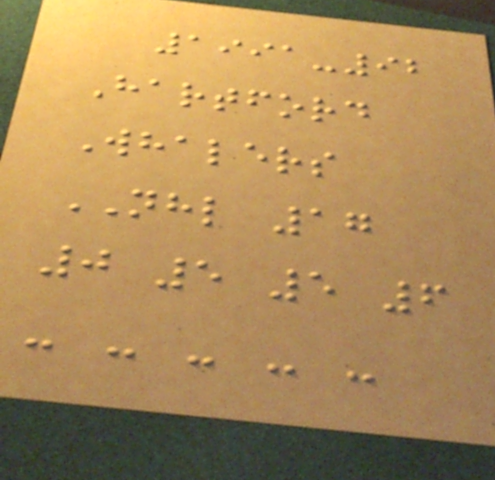1991-92
Hartford
Whalers
NHL 17
0 5 5 6
- - - - -
